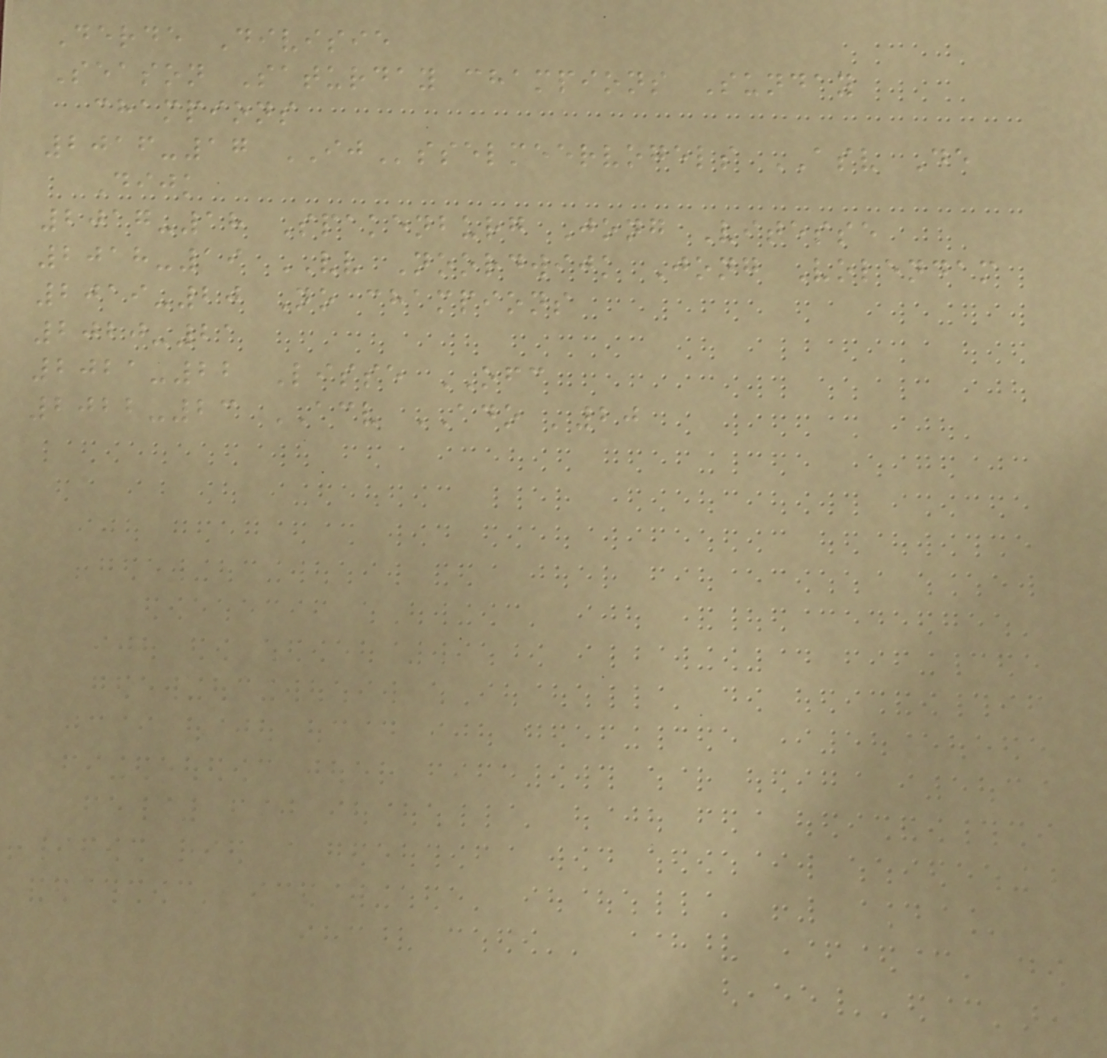Derde Divisie
Season Saturday champions Sunday
champions
2016-17 IJsselmeervogels ASV De
Dijk
2017-18 Spakenburg Jong Vitesse
2018-19 VV Noordwijk Jong Volendam
2019-20 No champions
2020-21
2021-22 Lisse OFC
2022-23 ACV ADO '20
